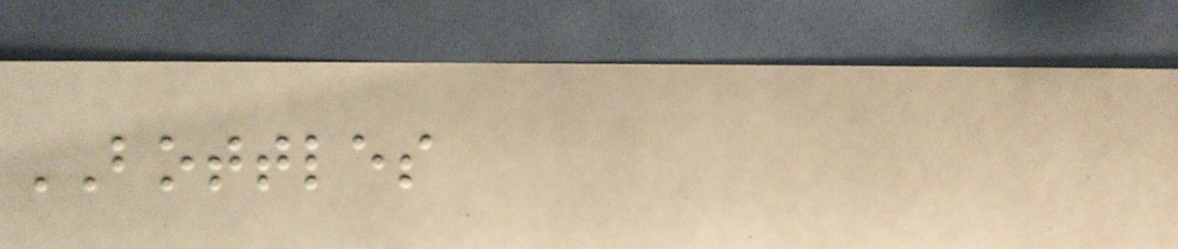BOTTLES
